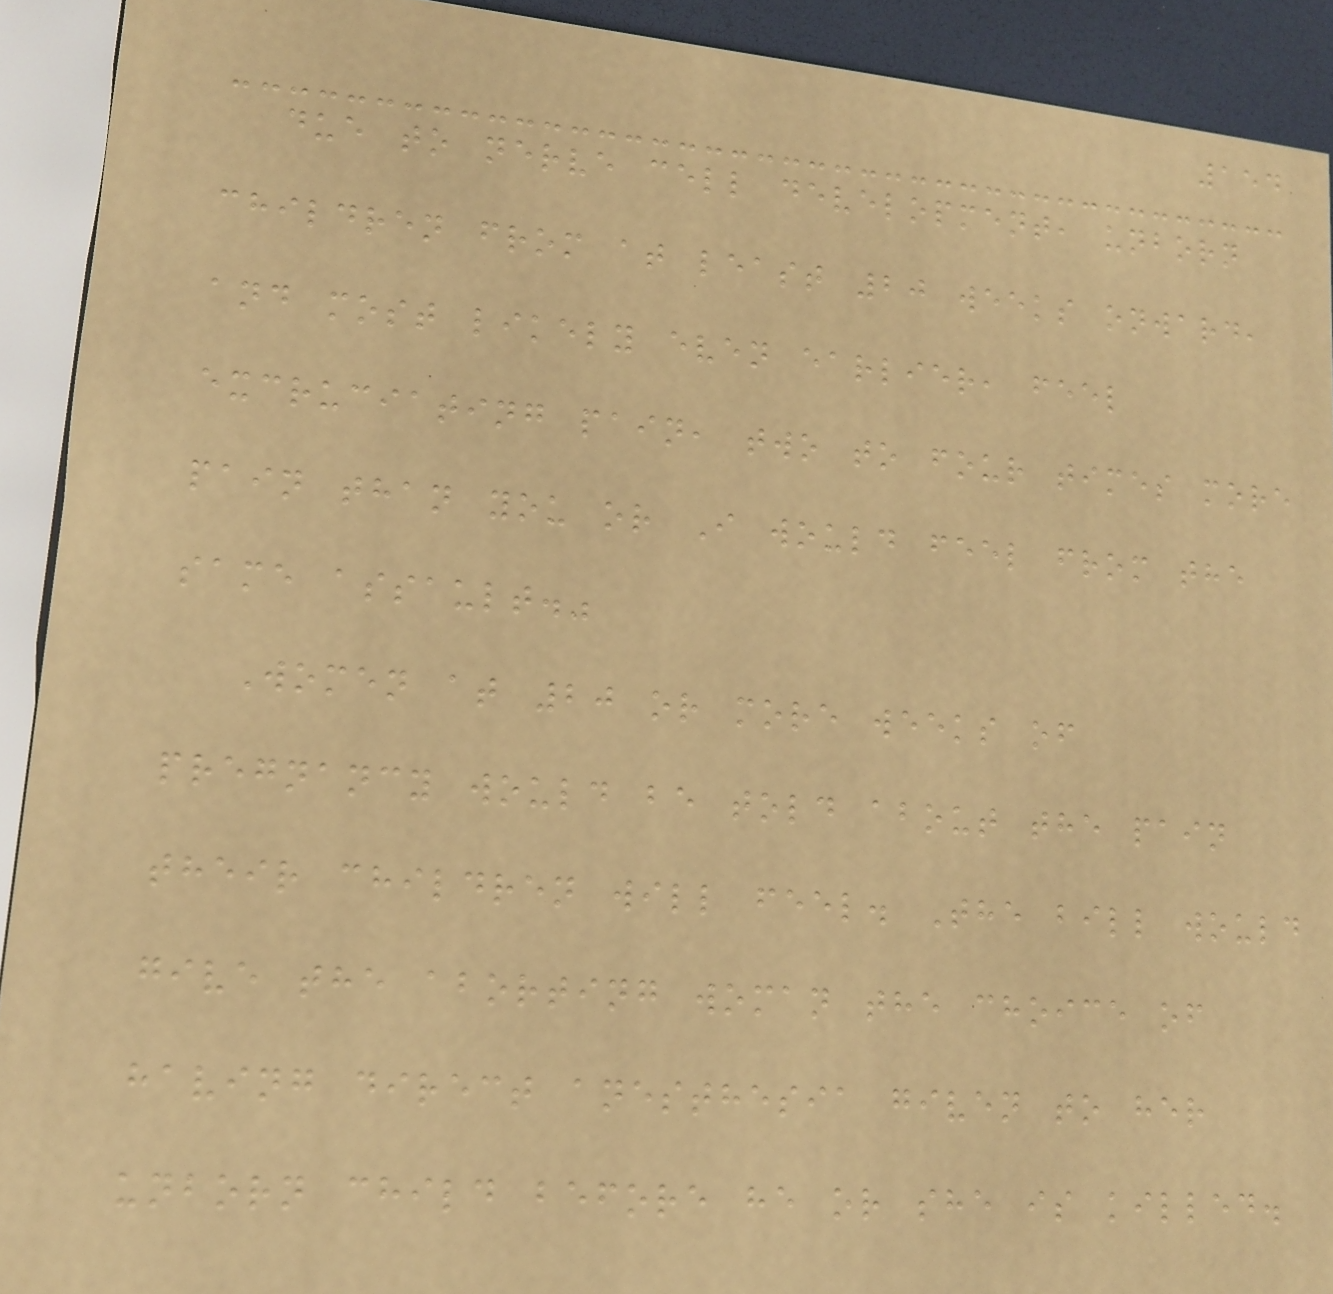154
due to nerve cell development, unborn
children from at least 20 weeks onward,
and most likely even earlier, feel
excruciating pain, two to four times more
pain than you or I would feel from the
same assault."
Women at 20 or more weeks of
pregnancy would be told about the pain
their children will feel. The bill would
give the aborting woman the choice of
having direct anesthesia given to her
unborn child before he or she is killed.
